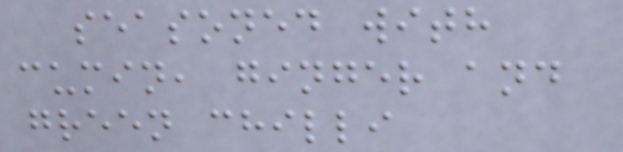seasoned with
cumin, ginger and
green chilli
